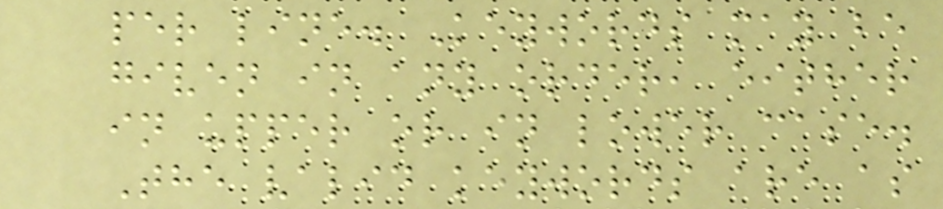per line. Keywords may be
given in any order, either
in upper or in lower case.
The valid keywords are as
